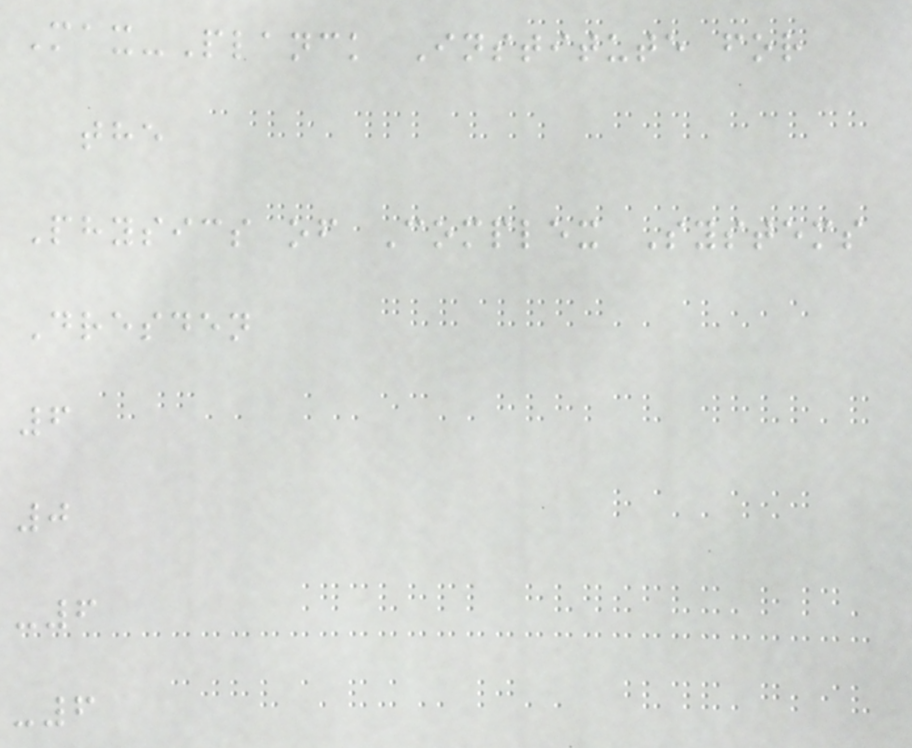Max-Planck Institute for
the
Physics of Complex Systems
Dresden
6
0
-6
-6
